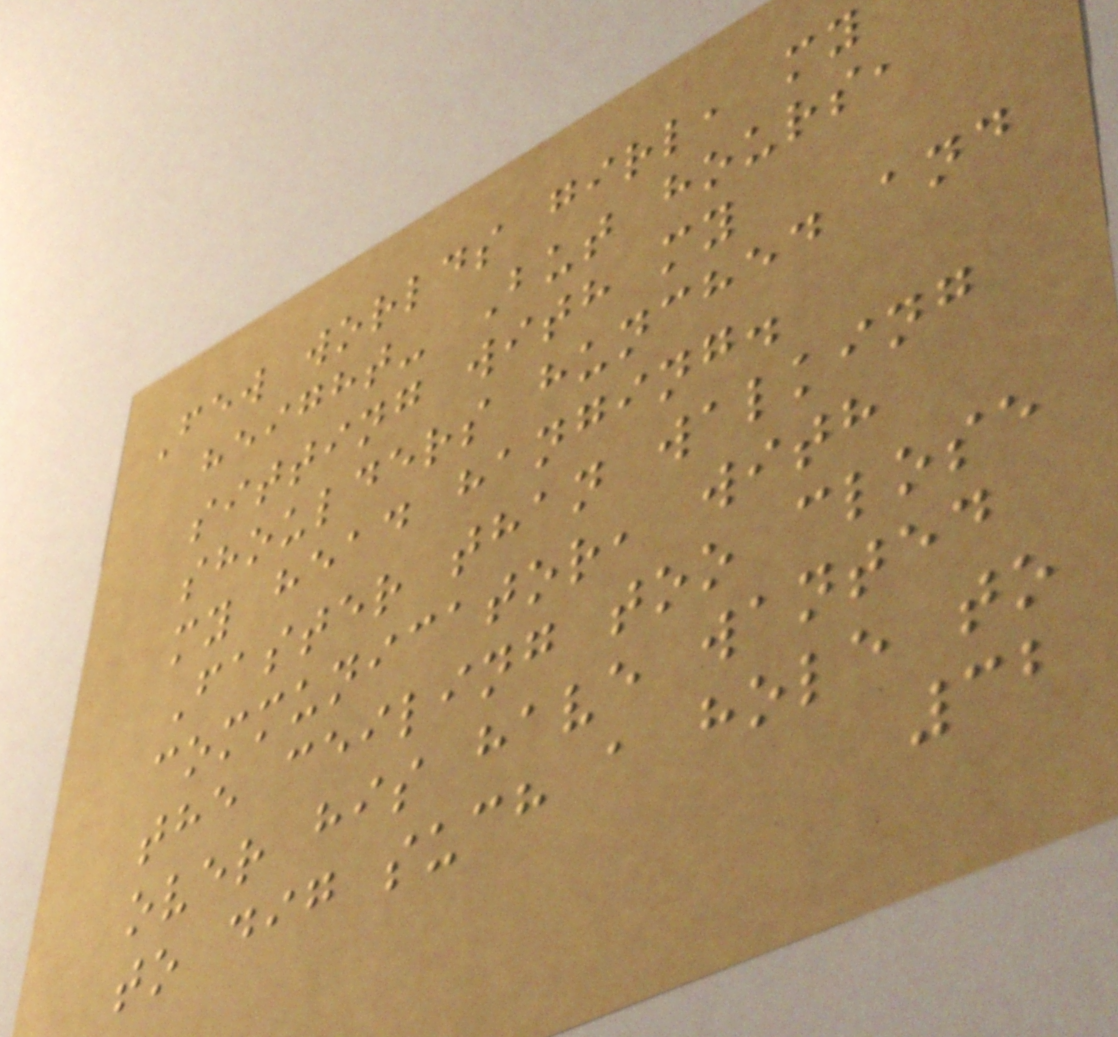Few worlds girl, my
height- But hours,
sitting with my
shoulders hunched and
my head hanging.
Faster than walking
communicator, with
the ceiling too close
over his have wanted
to dig such a hole to
32
